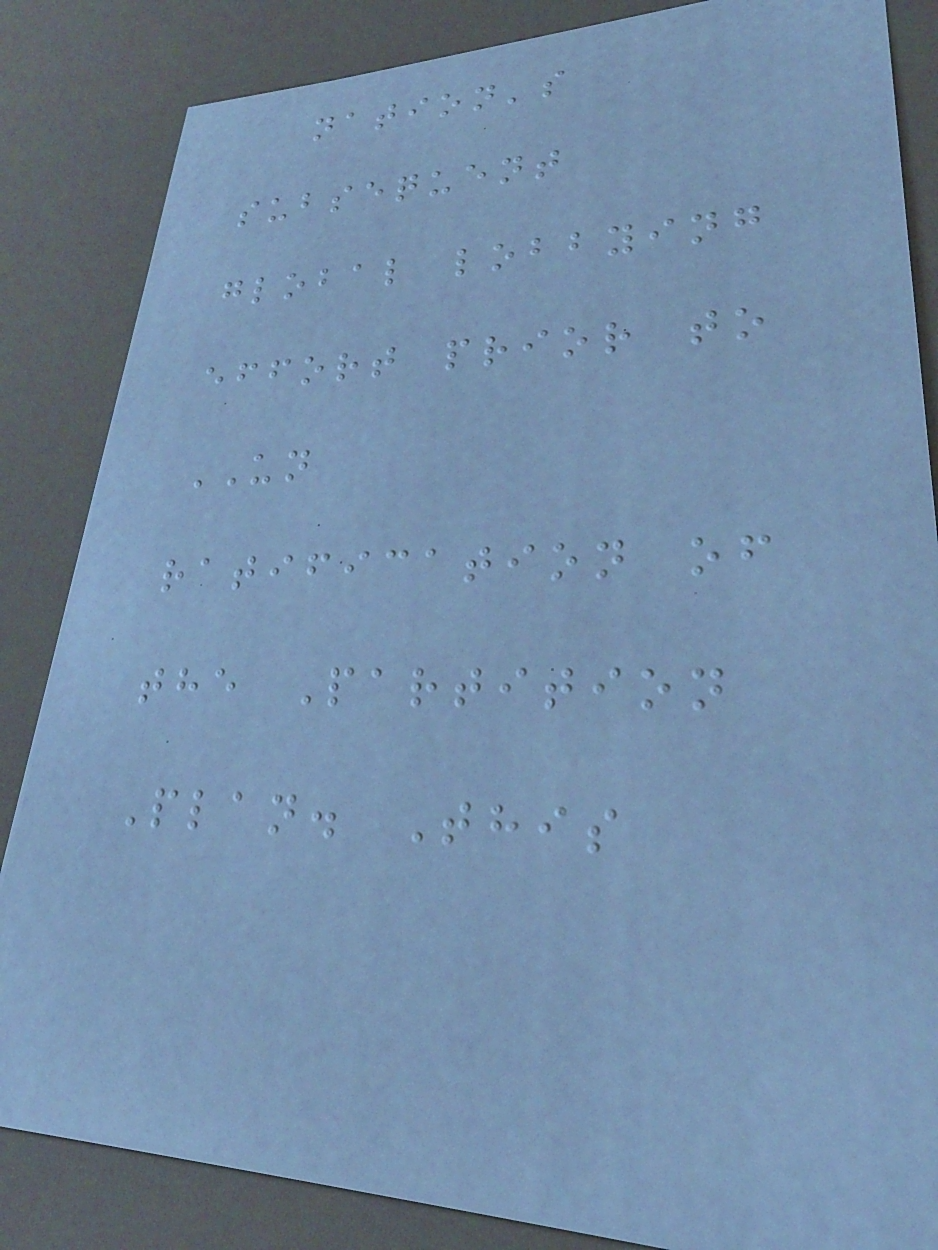nation's
subsequent
global lobbying
effort prior to
UN
ratification of
the Partition
Plan. This
